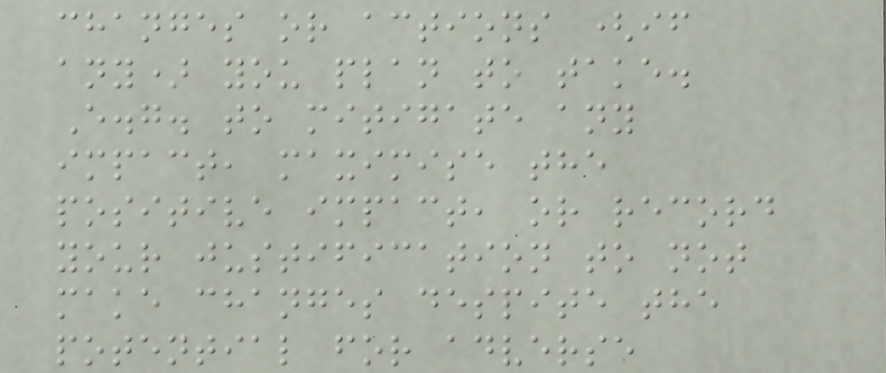changes or actions (if
any) you plan to take.
E.g. to mitigate any
impact, maximise the
positive impact, or record
your justification to not
make changes despite the
potential for adverse
